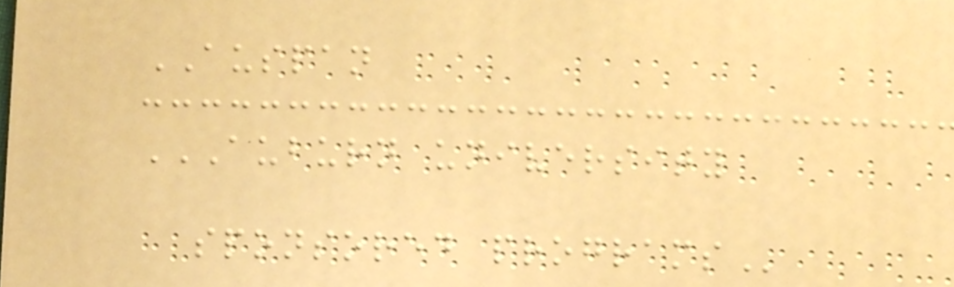AUSPAN
AUBURN UNIVERSITY
SPONSORED PROGRAMS
